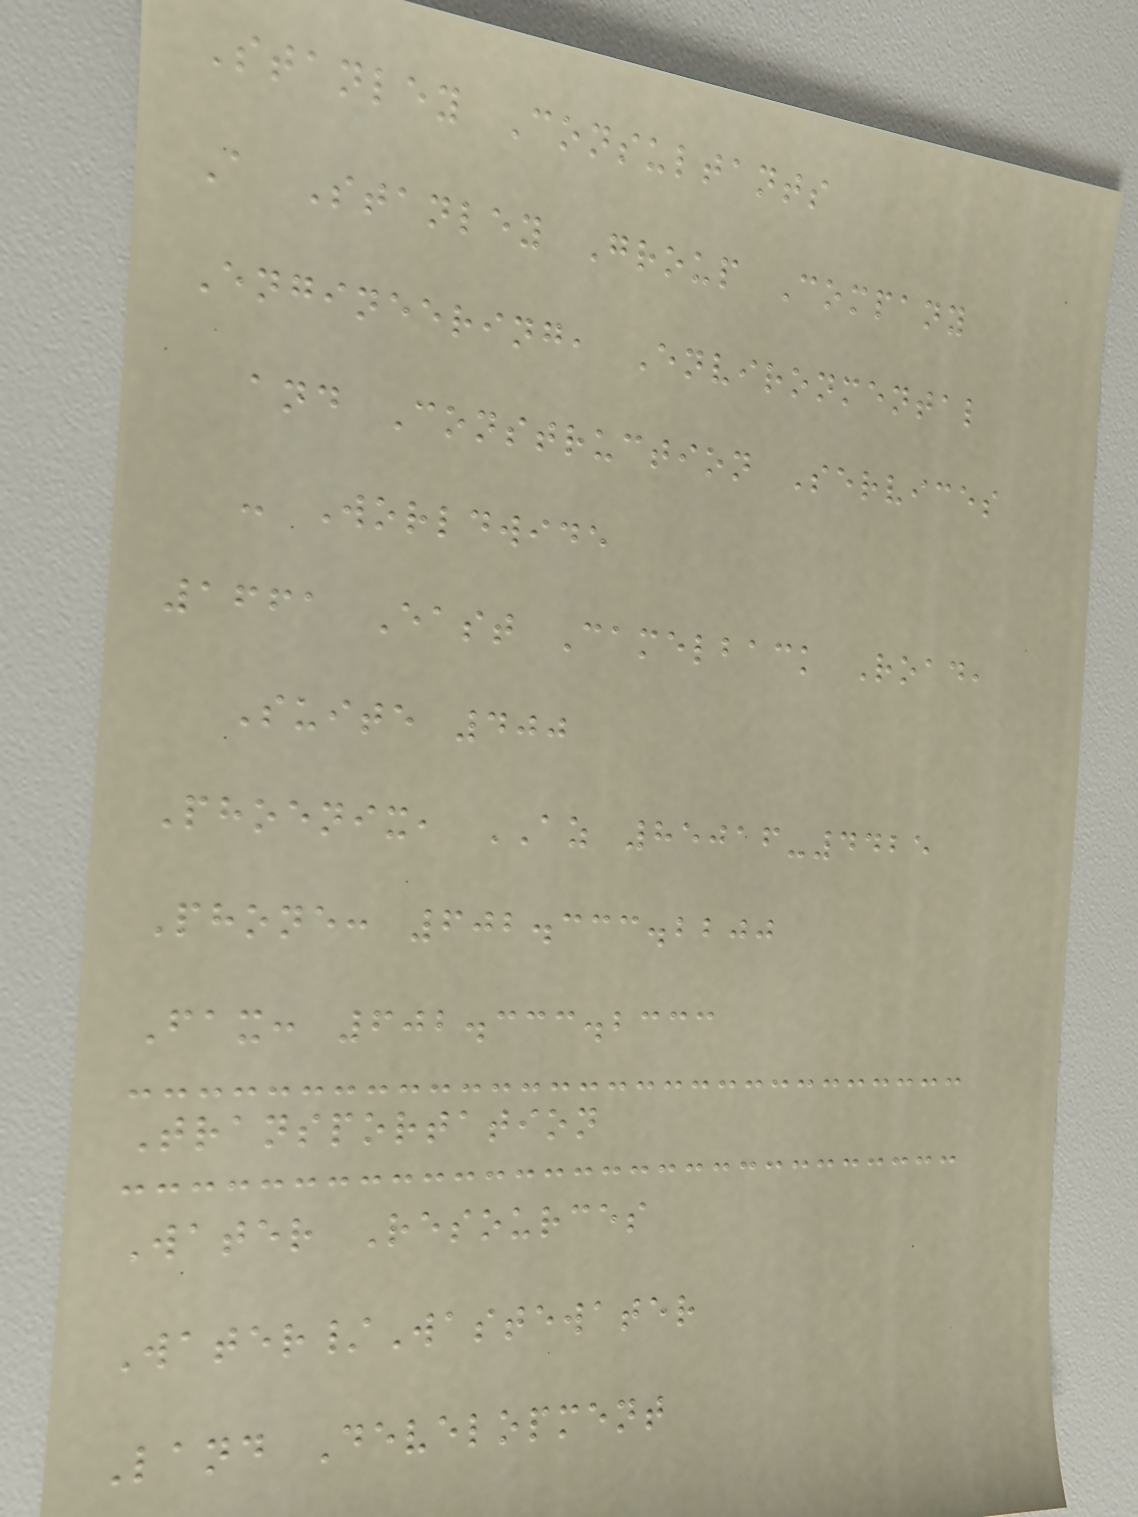Stanley Consultants
A Stanley Group Company
Engineering, Environmental
and Construction Services
- Worldwide
1661 East Camelback Road,
Suite 400
Phoenix, AZ 85016-4425
Phone: 602.333.2200
Fax: 602.333.2333
Transportation
Water Resources
Water/Wastewater
Land Development
